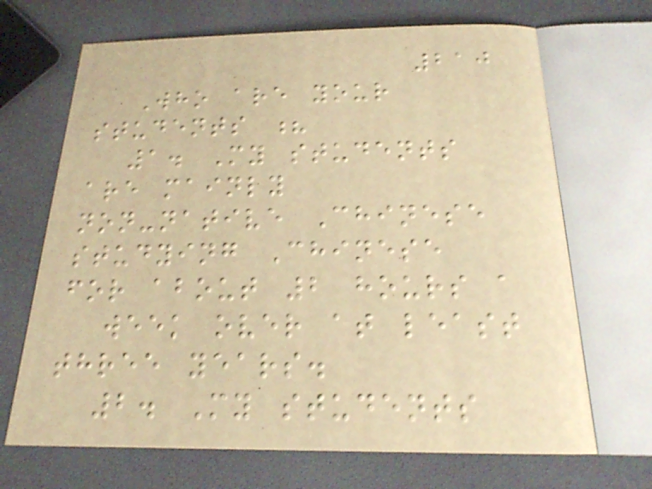210
Who are your
students ?
1. My students
are mainly
non-native Chinese
studying Chinese
for about 2 hours a
week over at least
three years.
2. My students
